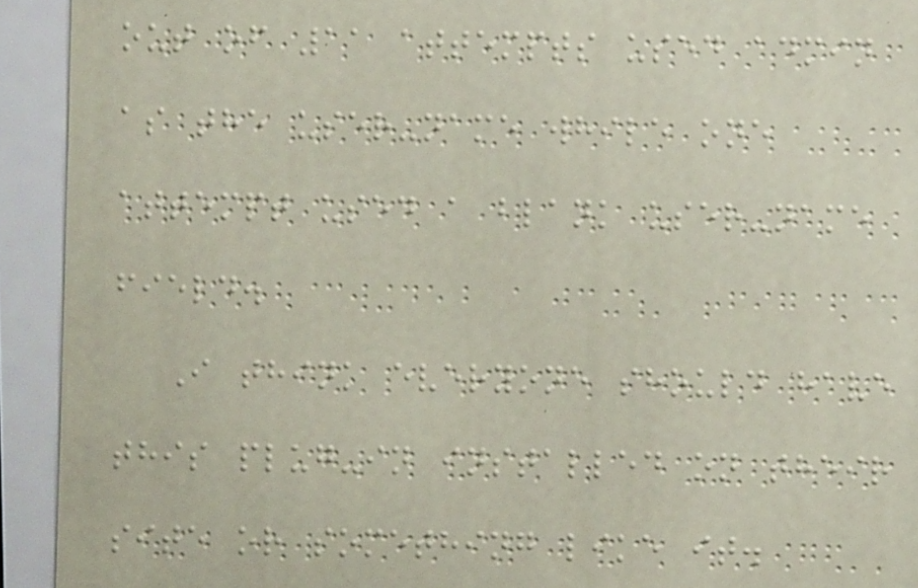out of 11 attempts used admin
as the user-name while one
attempt used a blank user-name
field.
I think everyone should have
this plug-in installed on their
site or something like it.
